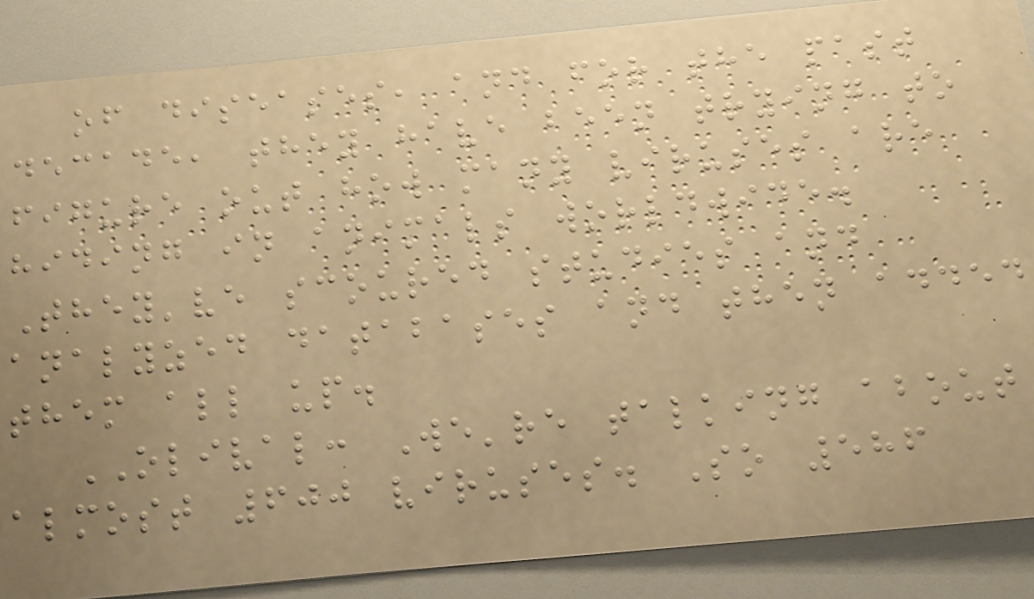of diseases, and for the past
decade, they have been trying to
figure out how many viruses are
hiding in animals worldwide.
They've scoured studies and
analyzed databases and then added
them all up.
OLIVAL: We're talking about
almost 600 viruses. So 586
